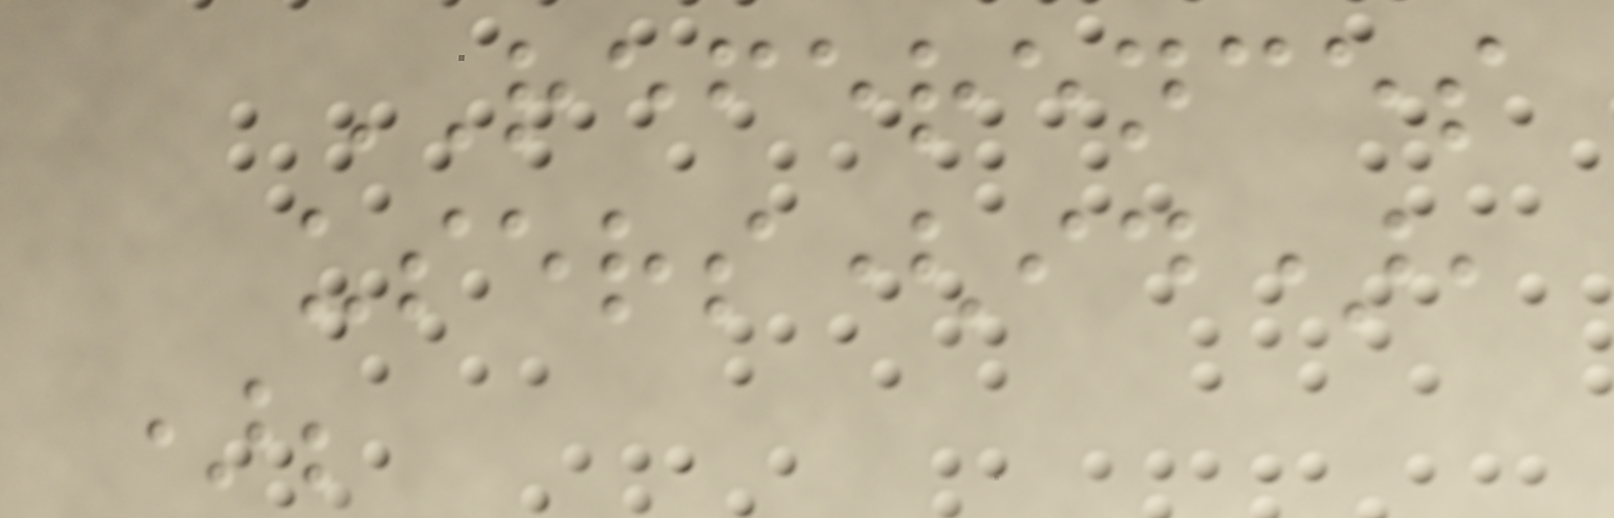REFERENCES
users(id),
);
